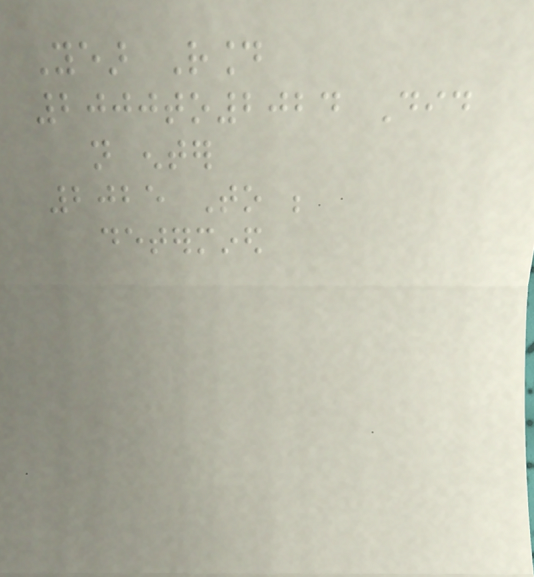Year Round
2000to2024 Did
not enter
2025 To be
determined
